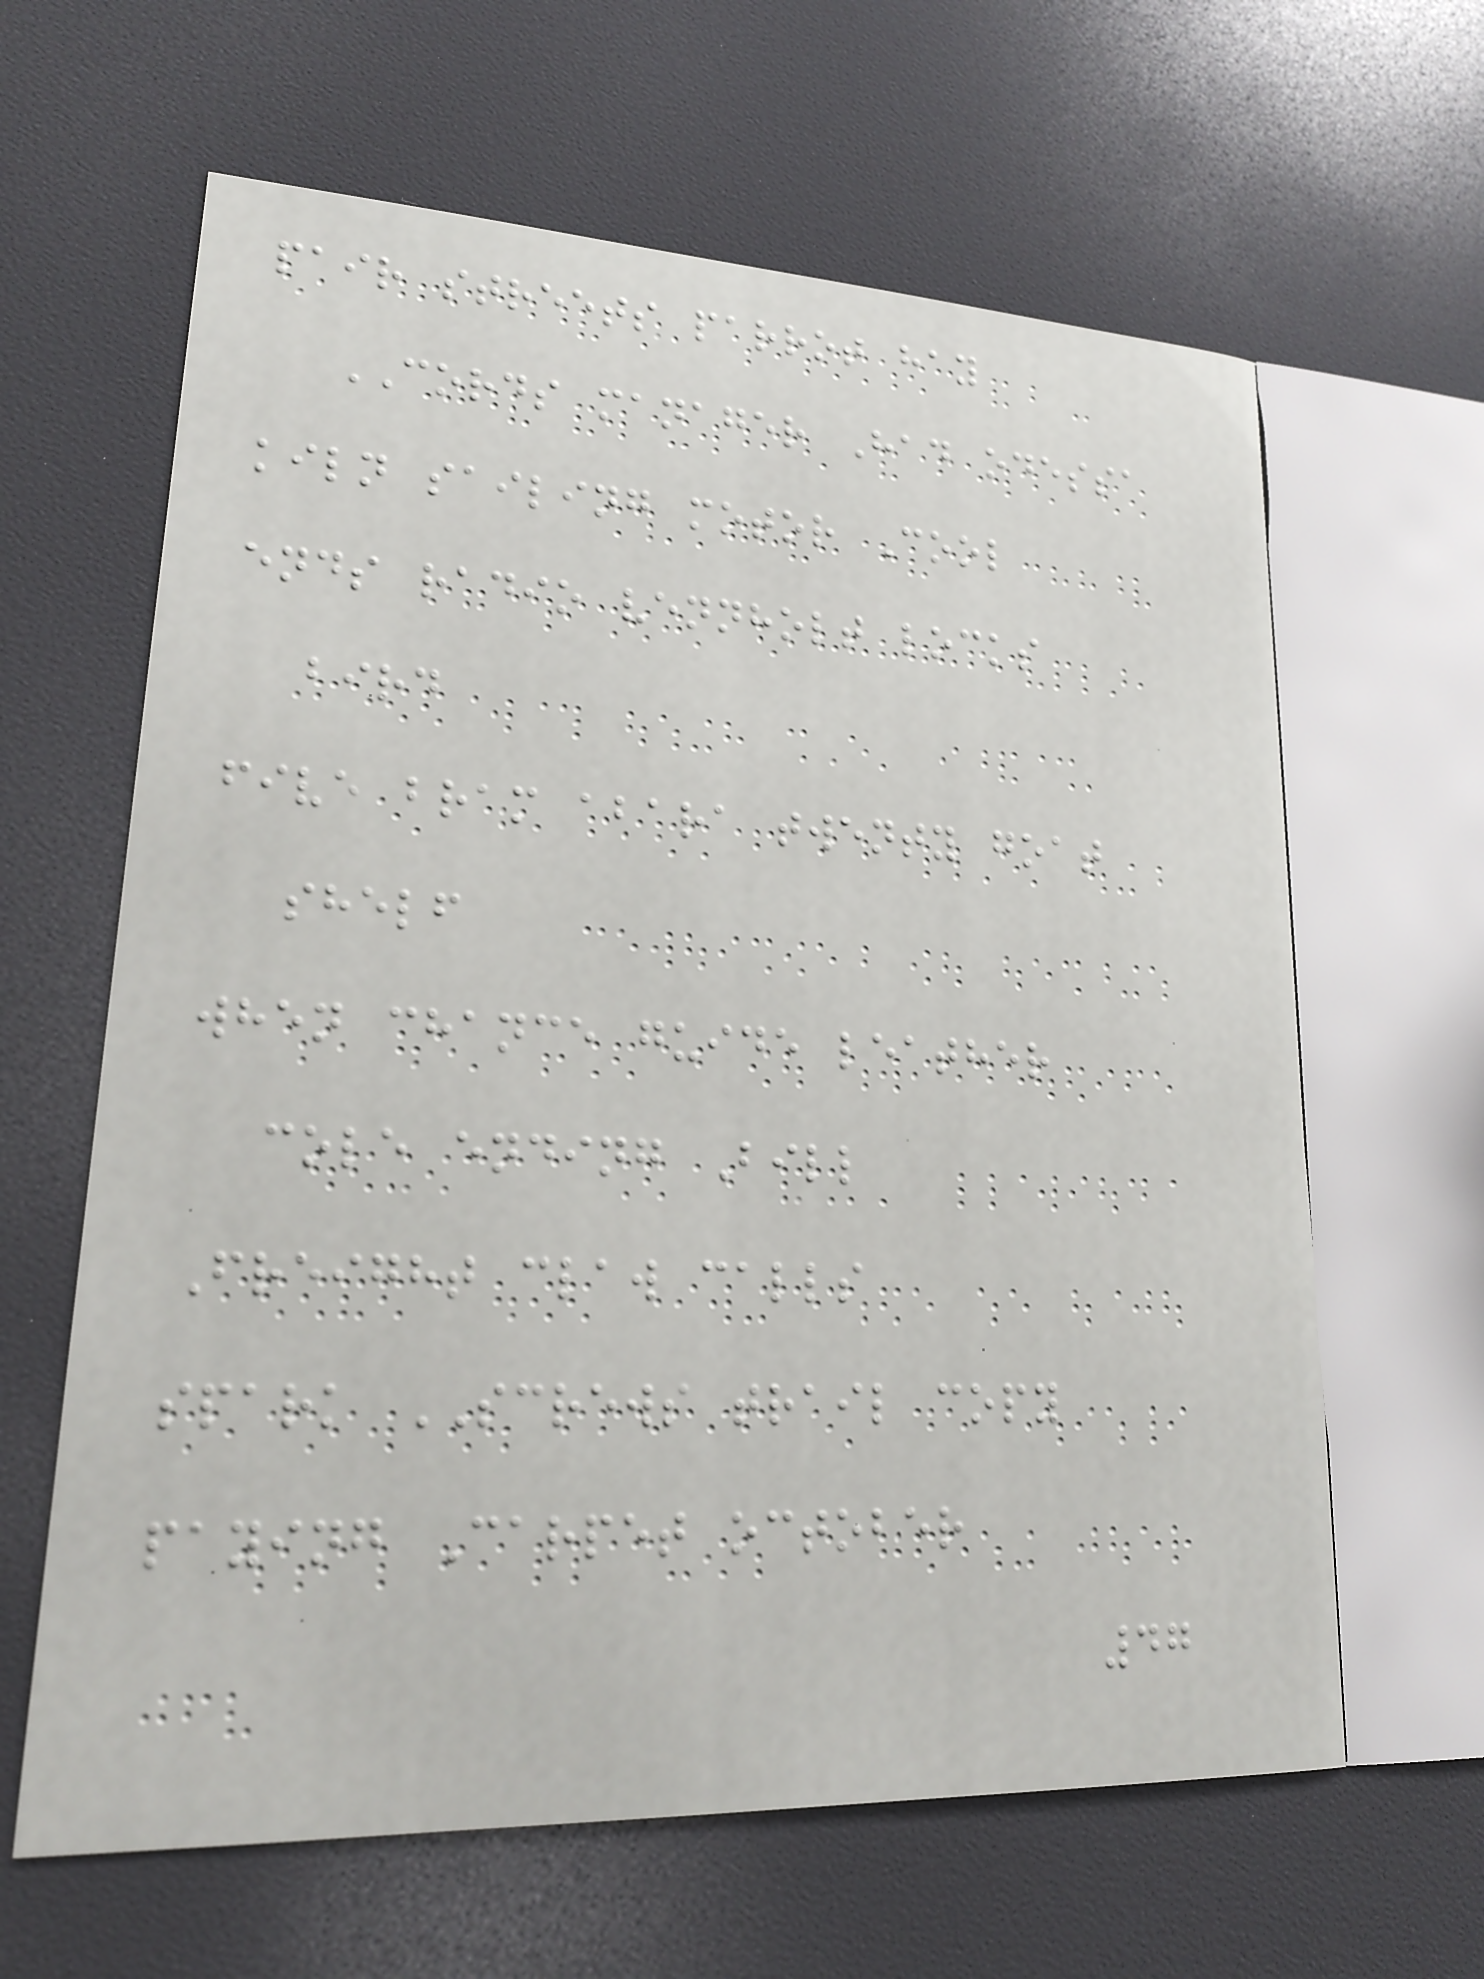pair streets parrot hay
CORDS manager Had odessa
kiln sailing motor Cool
ends radio vennholt locks
bird
five bram abara twenty goat
shelf
when chance guide leather
cole ending Bill
Freight claw calls
spark SCREWS trail copy
paying Carpet october
47
